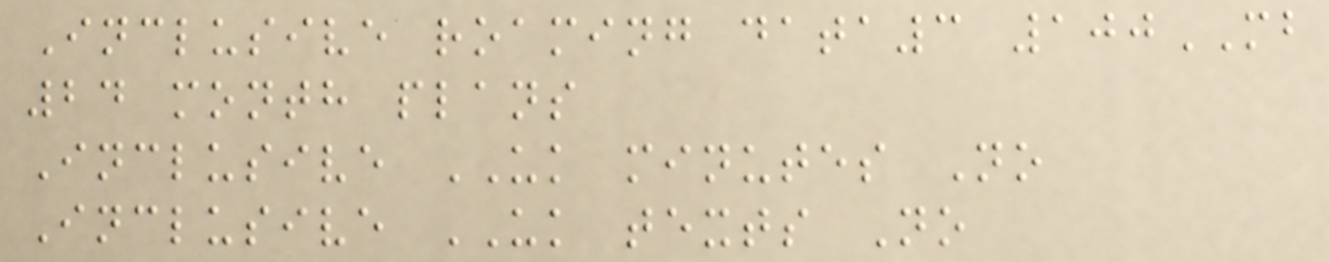Inclusive roaming data3 100MB
24 month plans
Inclusive UK minutes No
Inclusive UK texts No
